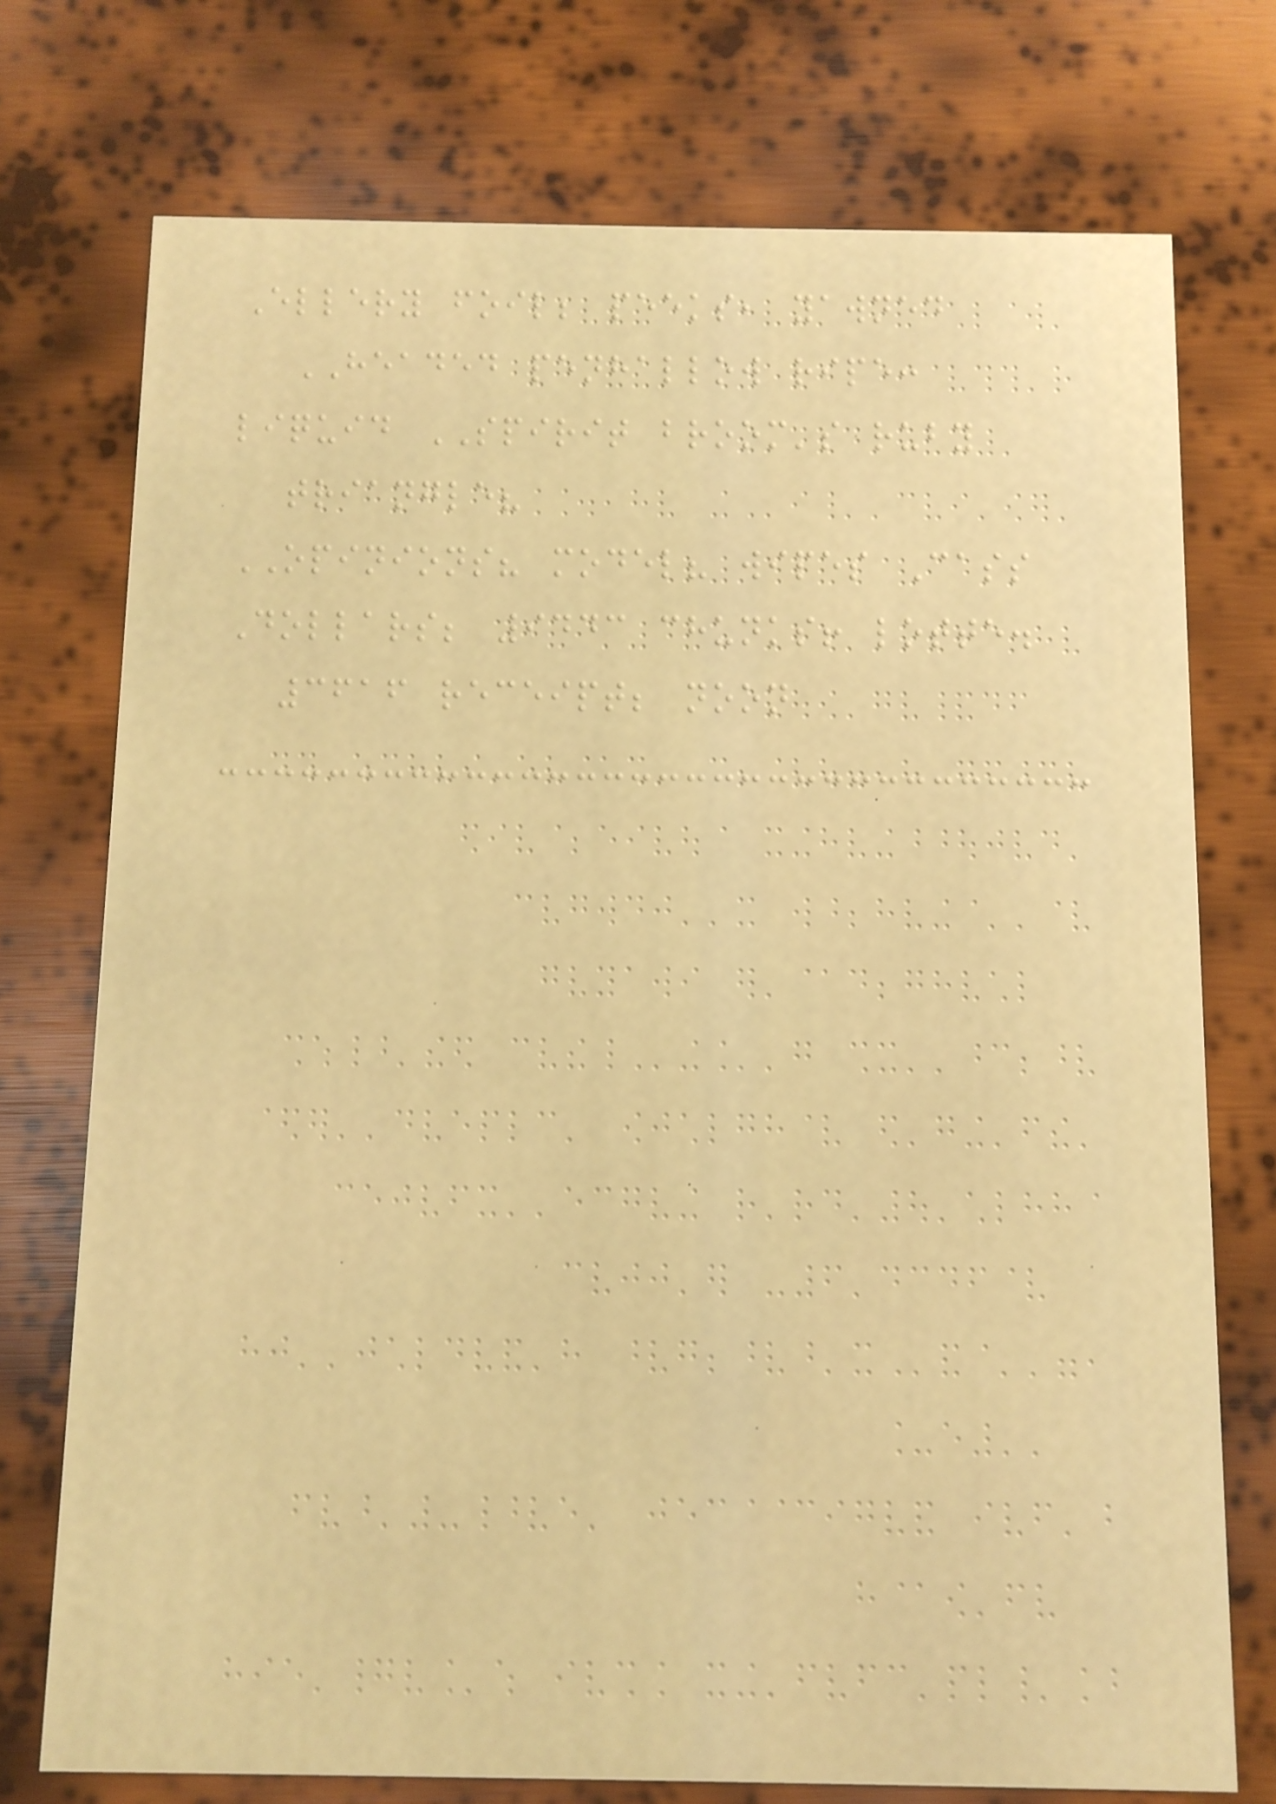Ellery foil; peeks, yawned
HEADED penhallow ripe:
liquid SPIRIT broom's ruby
triangle?
OPINIONS? model? wipes Cass
Dollars; 9443 chunks! lotte.
3616 receipt; noon
